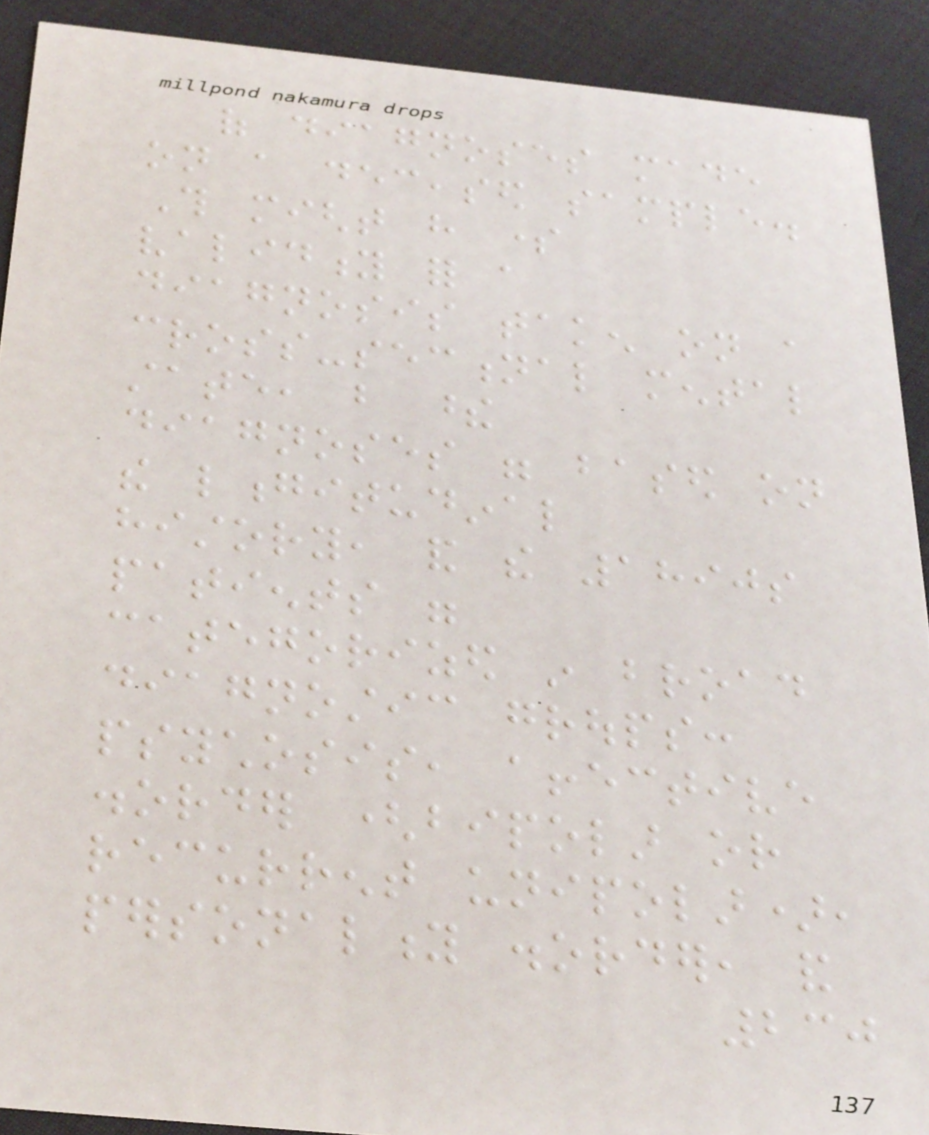of diagnoses made
on a deceased sample.
This might have some
validity for a
diagnosis taken on a
cross-sectional mental
state, but these
diagnoses were based on
the longitudinal
history, and the 1890s
patients were
categorized in broad
diagnostic groups:
psychosis, affective
disorder (bipolar or
recurrent unipolar),
personality disorder, and
230
